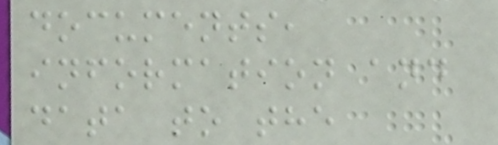documents,
information and
data to the
